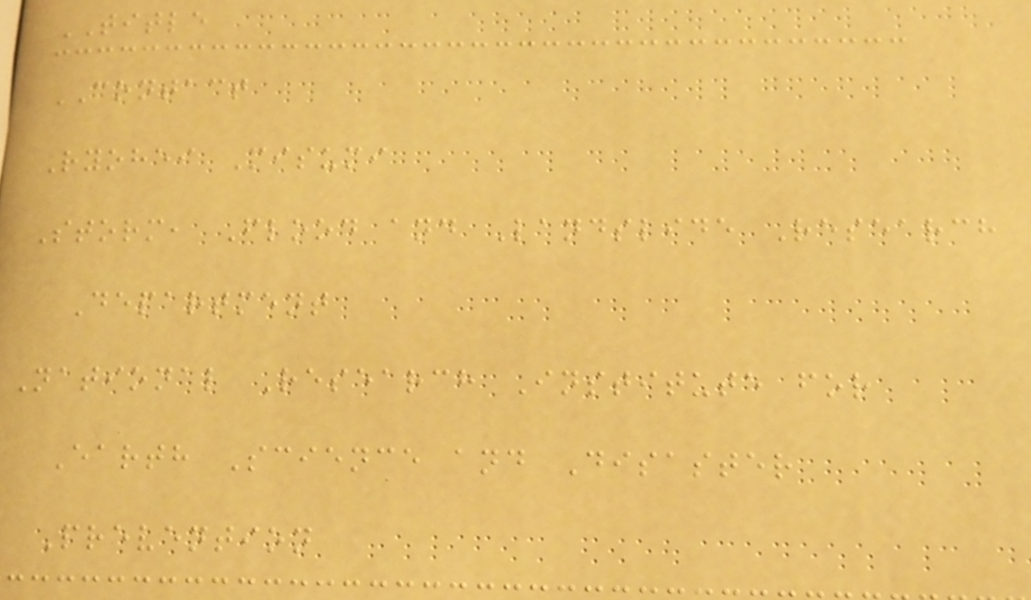TITLE
CONTACT
Ryohei Misumi
Storm, Flood and Landslide Research
Department
National Research Institute for
Earth Science and Disaster
Prevention
